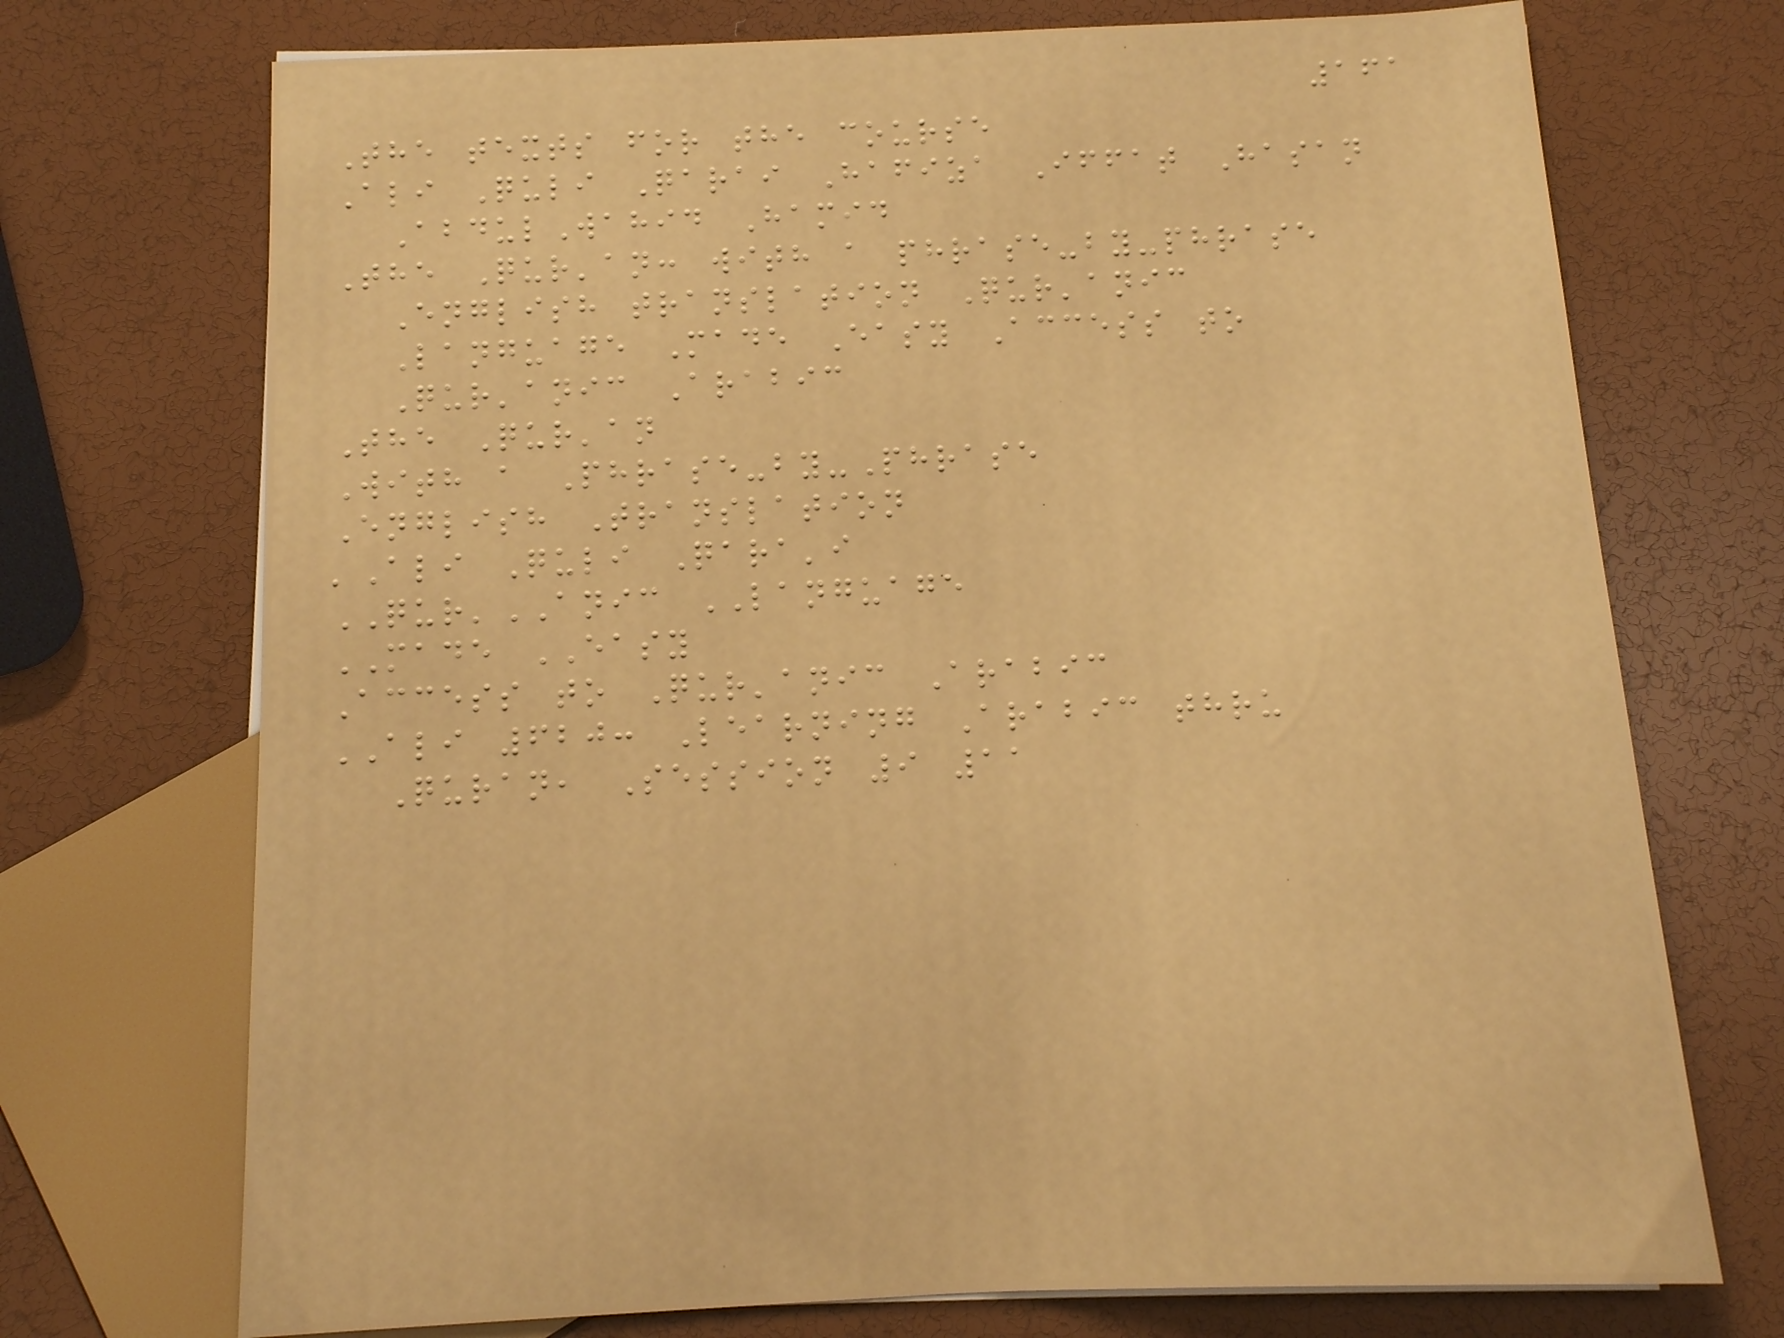161
The texts for the course
Ali Quli Qarai Hafiza Iffat Hasan
AbdulWahid Hamid
The Qur'an: with a phrase-by-phrase
English translation Qur'anic
Language Made Easy Access to
Qur'anic Arabic
The Qur'an
With a Phrase-by-Phrase
English Translation
'Ali Quli Qara'i
QUR'ANIC LANGUAGE
MADE EASY
Access to Qur'anic Arabic
ALI 620: Learning Arabic thru
Quran, Session 9 11
